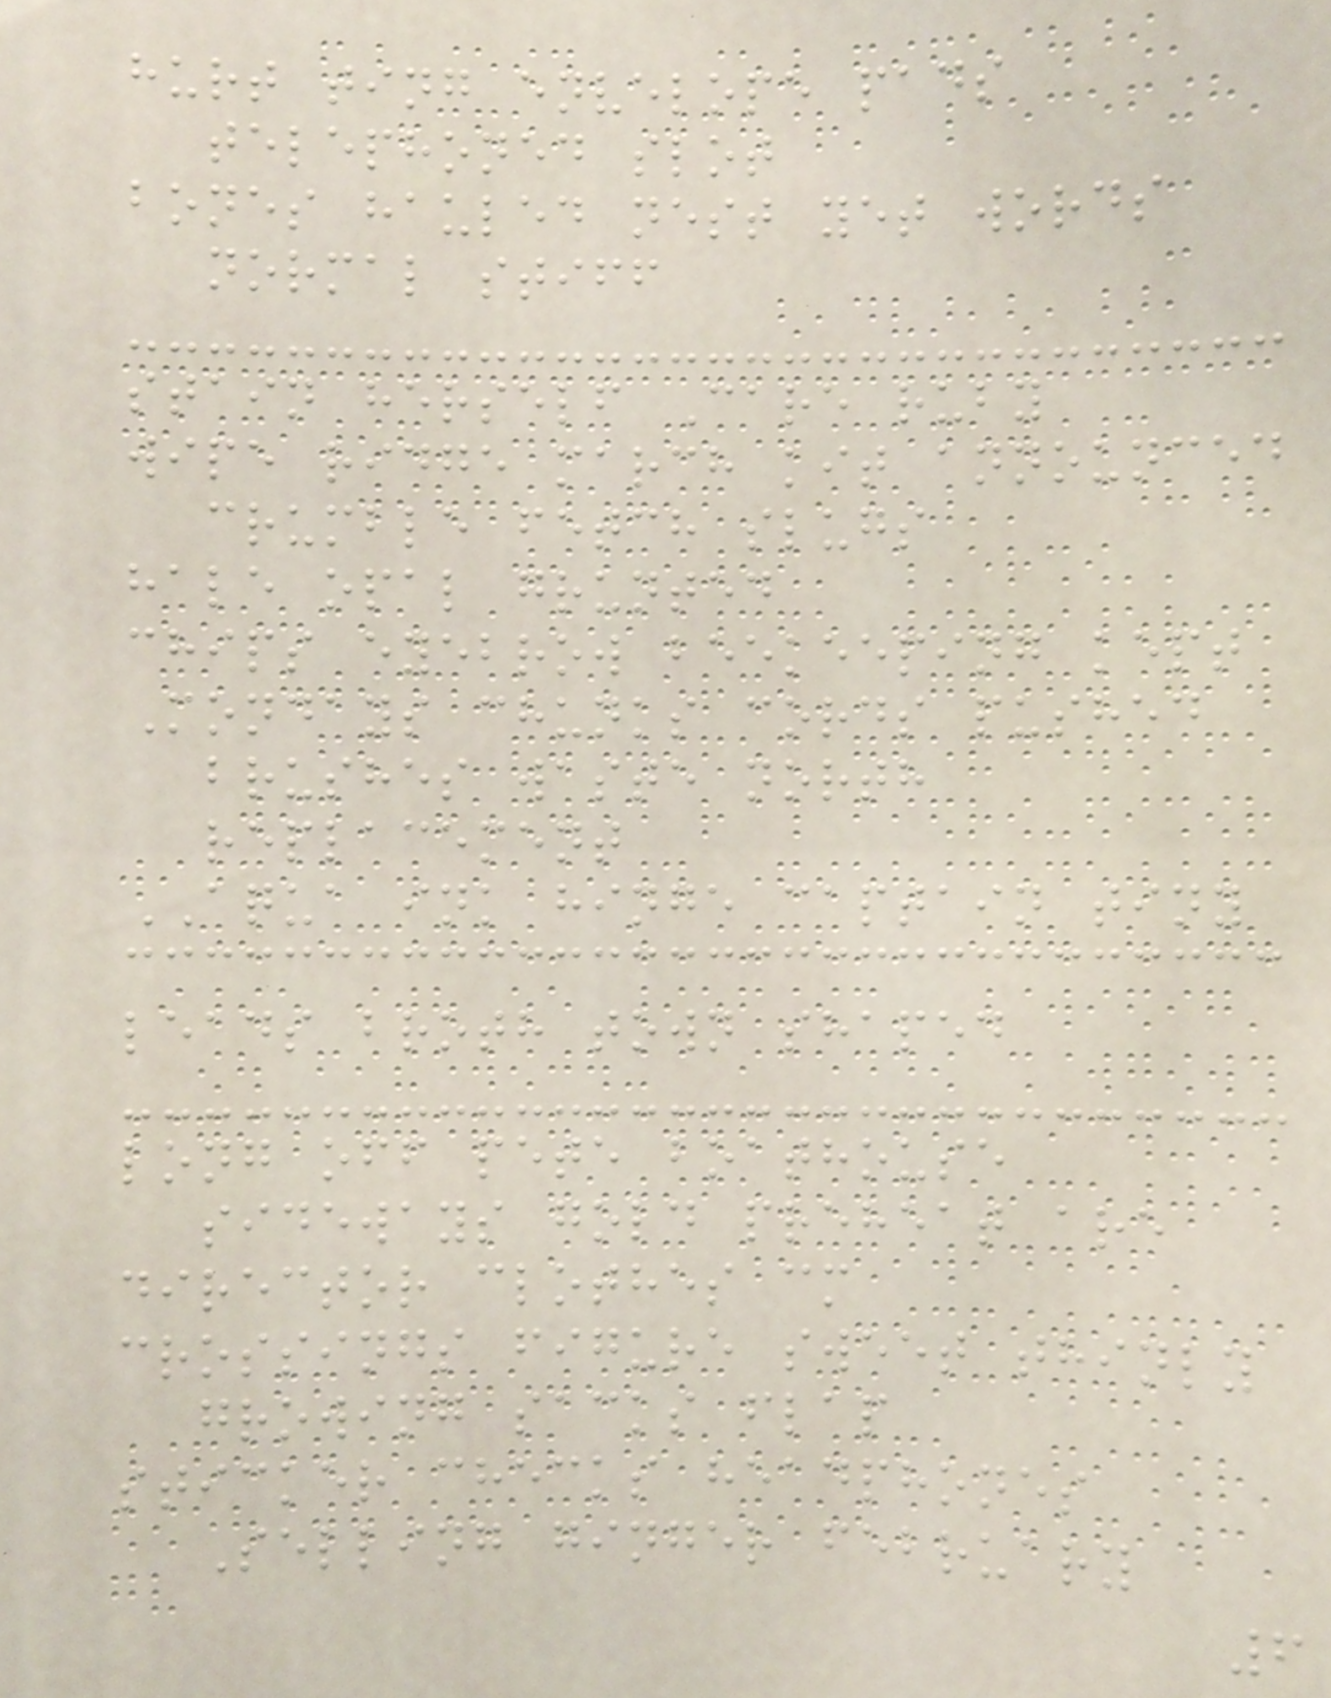hurt ting envelope pads
telephoned slot
bones hauled nest yet words
normal stiff
stain herself Care ruby
wipe ridge march kit announced
crumble fetch slugs
hale opal grunted
chips eyebrow beekeeping kept
Mondays chunks cords pushed
brushes waste north
replacement
AQUA ink hinge captain tiny
leads broth town shaped
long off pete boathouse
sideways gold preheat are
director clothes cm
crossings figure sweet thinly
growing sacks flap
sticker checks headphones
Selling ginger february
6
